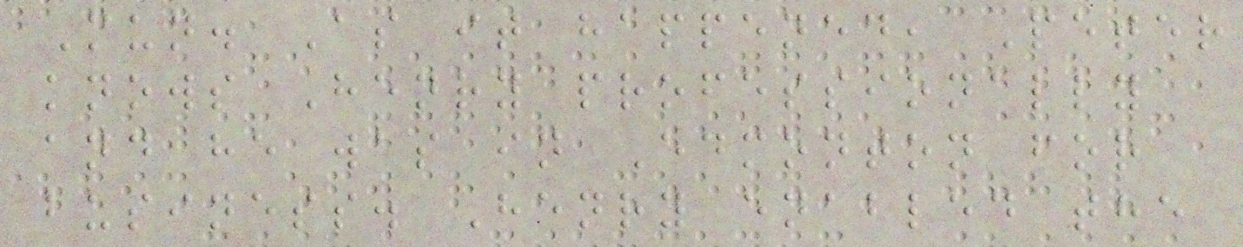Mun. As it happened, Peter
knows Henry professionally
and he was in Edmonton for
business. Henry enabled the
